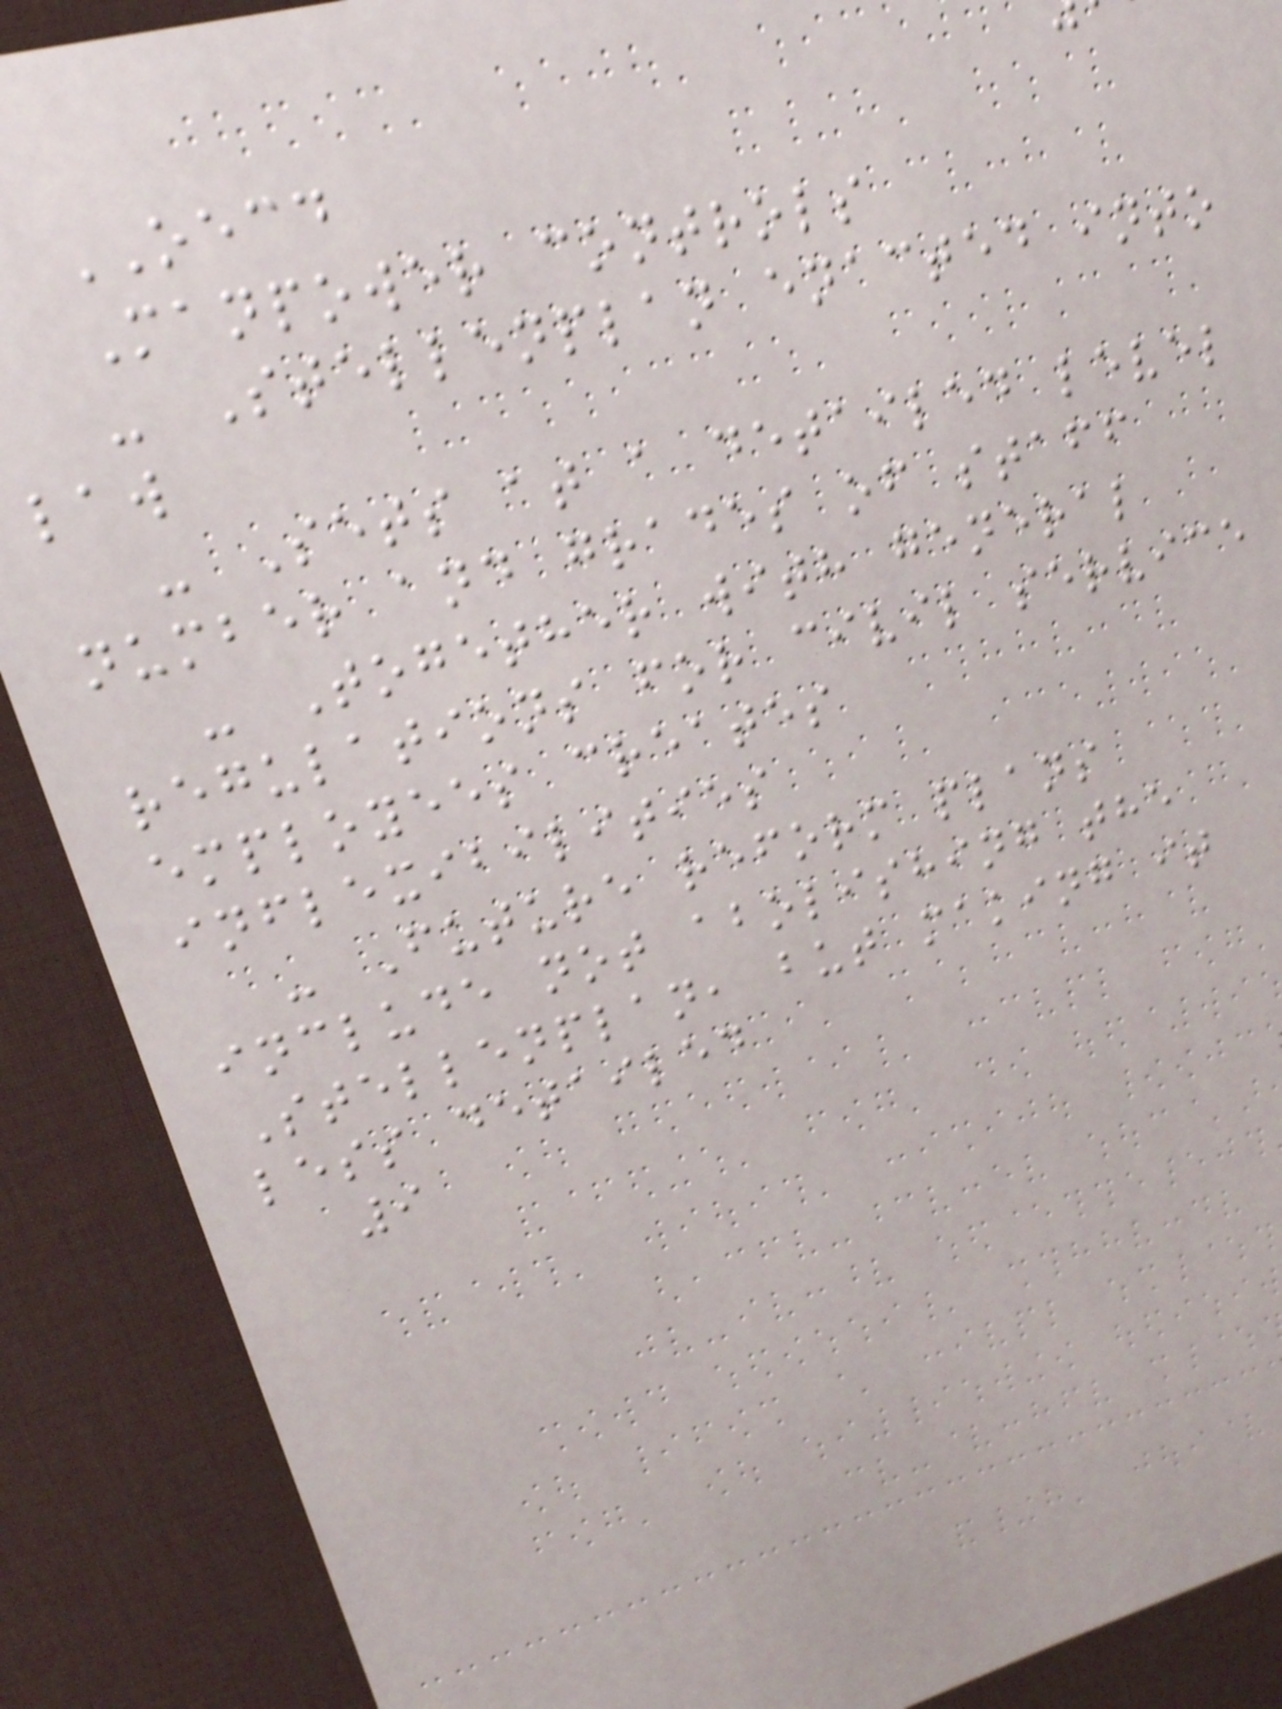OECD
Manpower controls
- Stellenplan enacted into
law
- Sets at a detailed level
number and grades of staff
- Together with general
regulations for civil service
employees creates
inflexibilities
- Future reform plans
include not abolishing the
Stellenplan, but making it
less detailed
9
